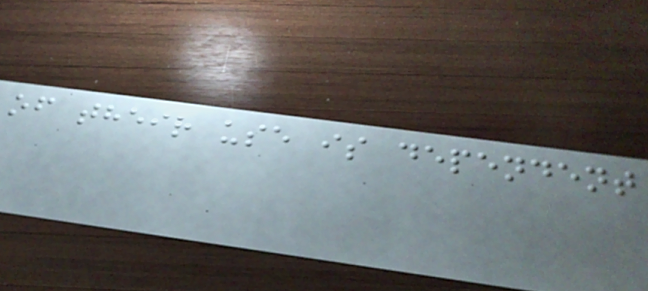of their use is dependent
